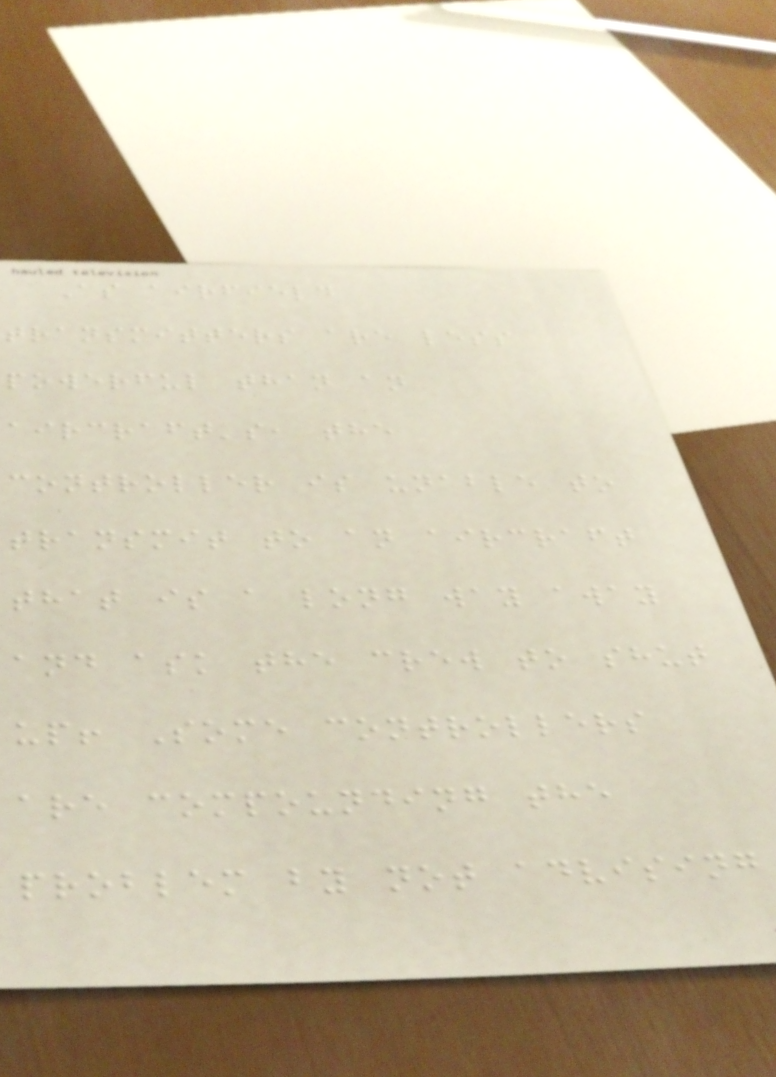As airfield
transmitters are less
powerful than an
aircraft's, the
controller is unable to
transmit to an aircraft
that is a long way away
and ask the crew to shut
up! Some controllers
are compounding the
problem by not advising
